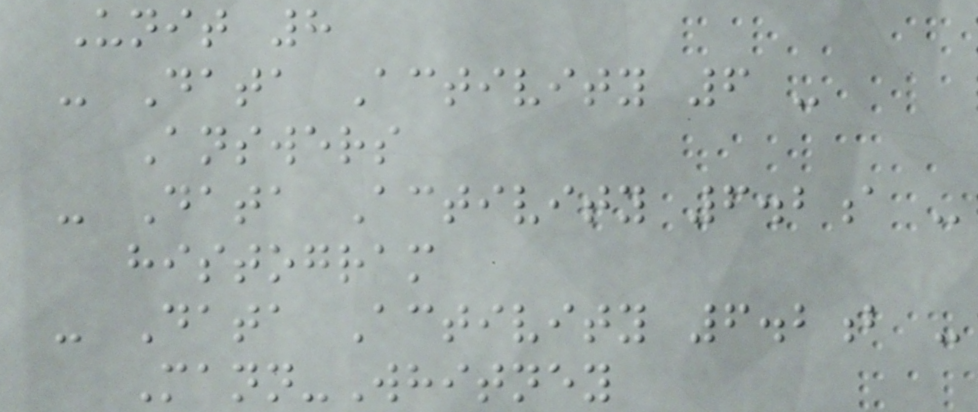Unit 8
- Data Activity 6 -
Answers
- Data Activity 6.2a -
histogram
- Data Activity 6.2b -
Mann-Whitney
